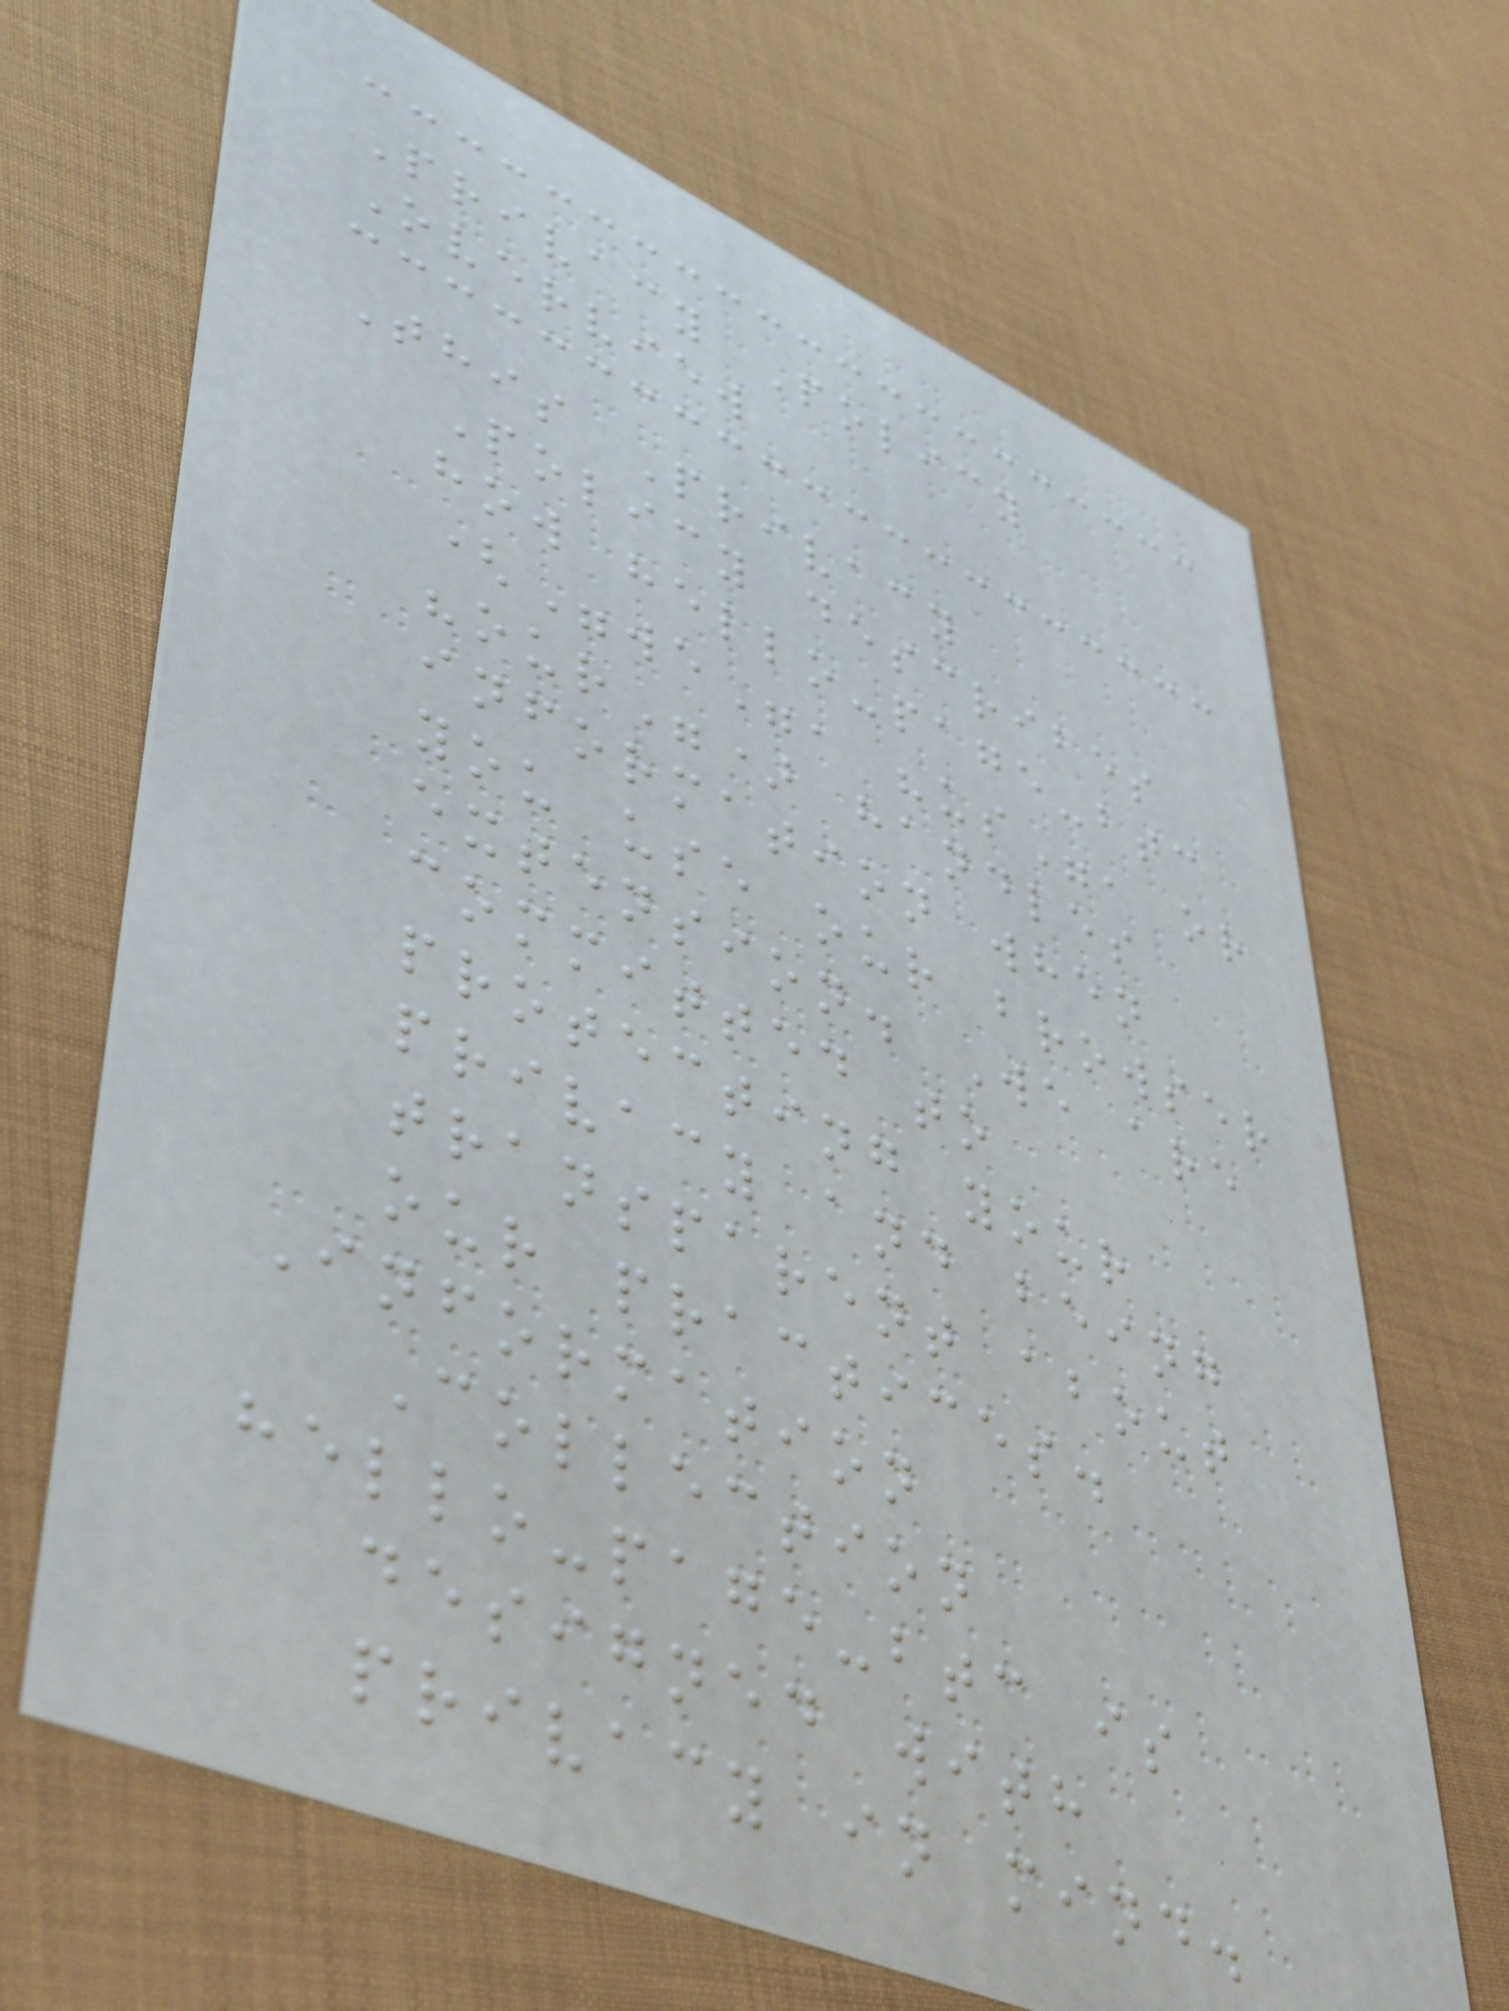Privacy Policy
Overview
This Privacy
Policy describes
how hello-page-btc
("we", "us", or
"our") handles
information when
you use our browser
extension. We are
committed to
protecting your
privacy and being
transparent about
our practices.
Information
Collection
hello-page-btc is
designed with
privacy in mind.
